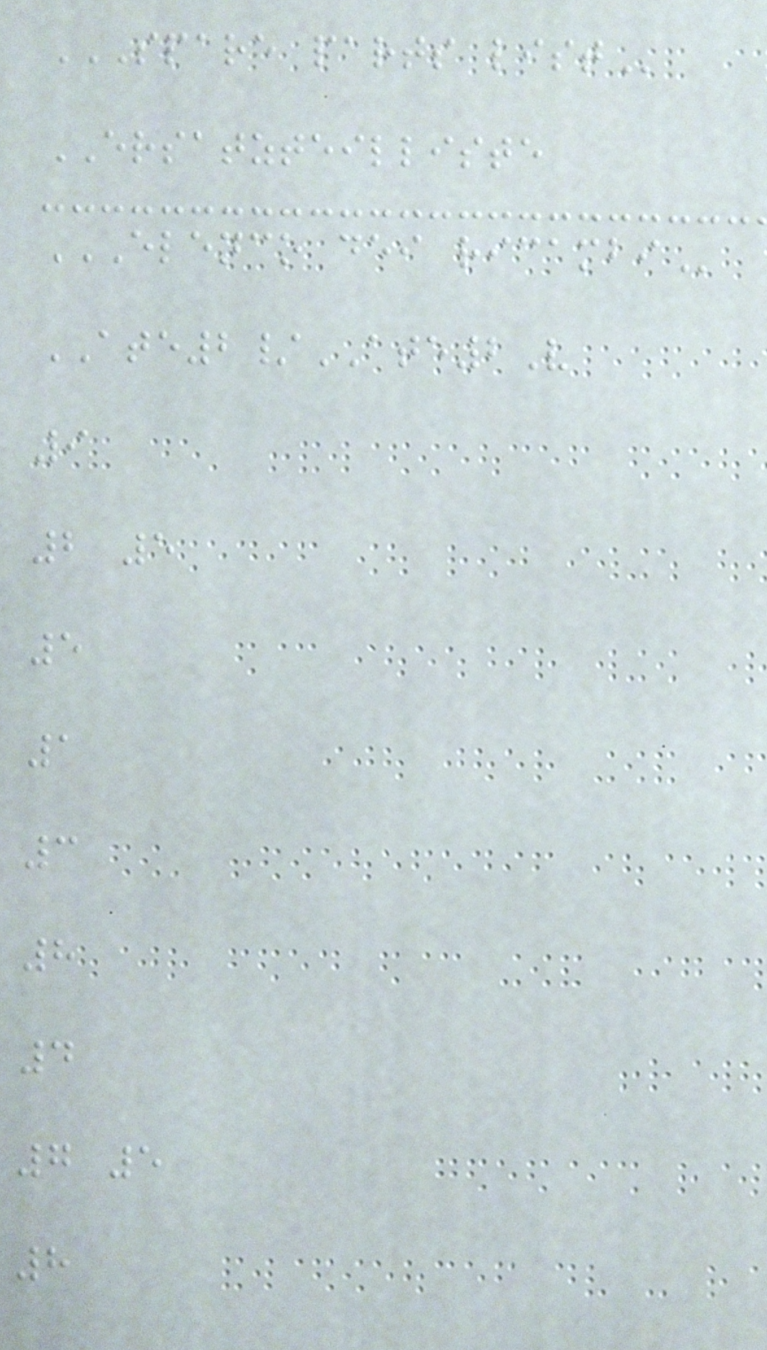SPARE PARTS LIST
ERSATZTEILLISTE
ELENCO DEI RICAMBI
ATE2/ATE2V
9
2 5
5
1
3
8
4
7 5
8
